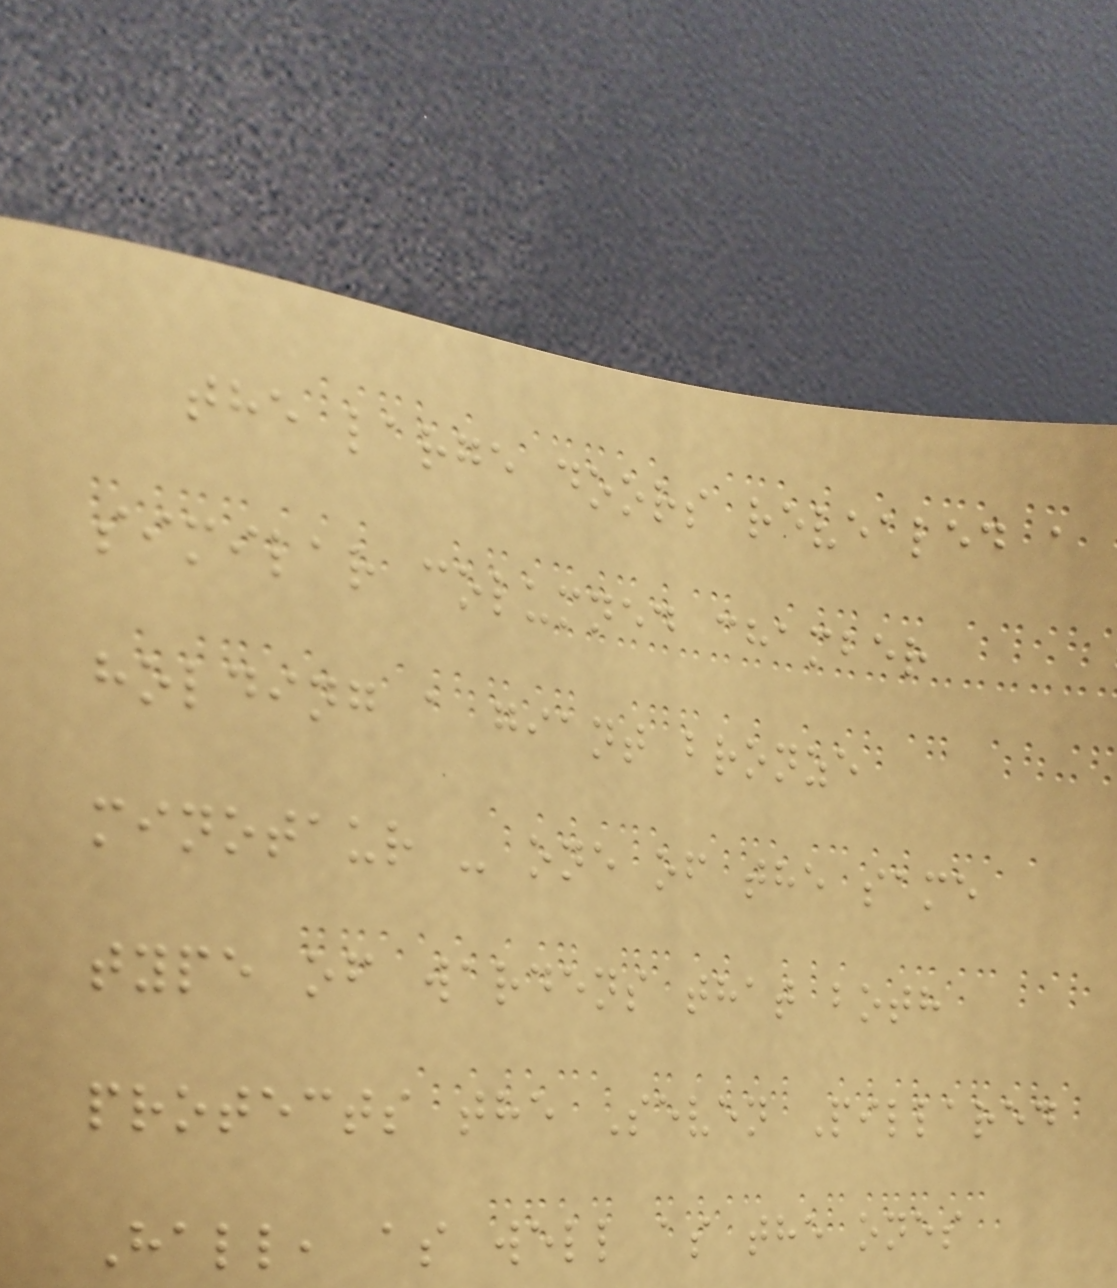the large doors revealed a
similar columned chamber
holding a giant bronze
minotaur - one of the same
type of wardens that both
protects the Seven Pillared
Hall, as well as the ones
